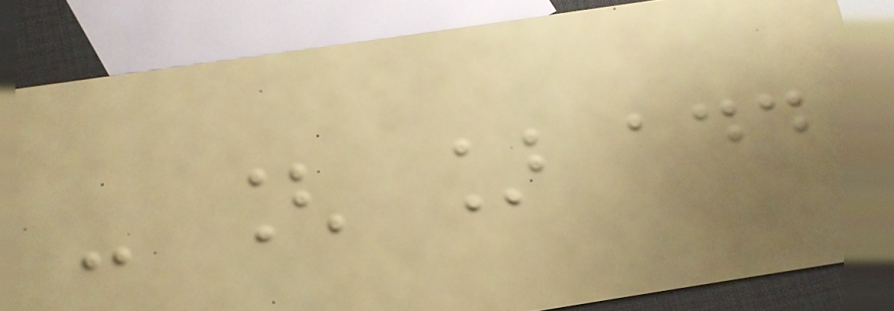- [ ] add
